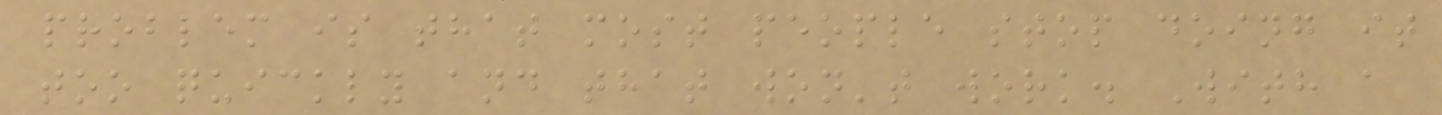problem is that most people stop doing it
too quickly and that won't work. With a
